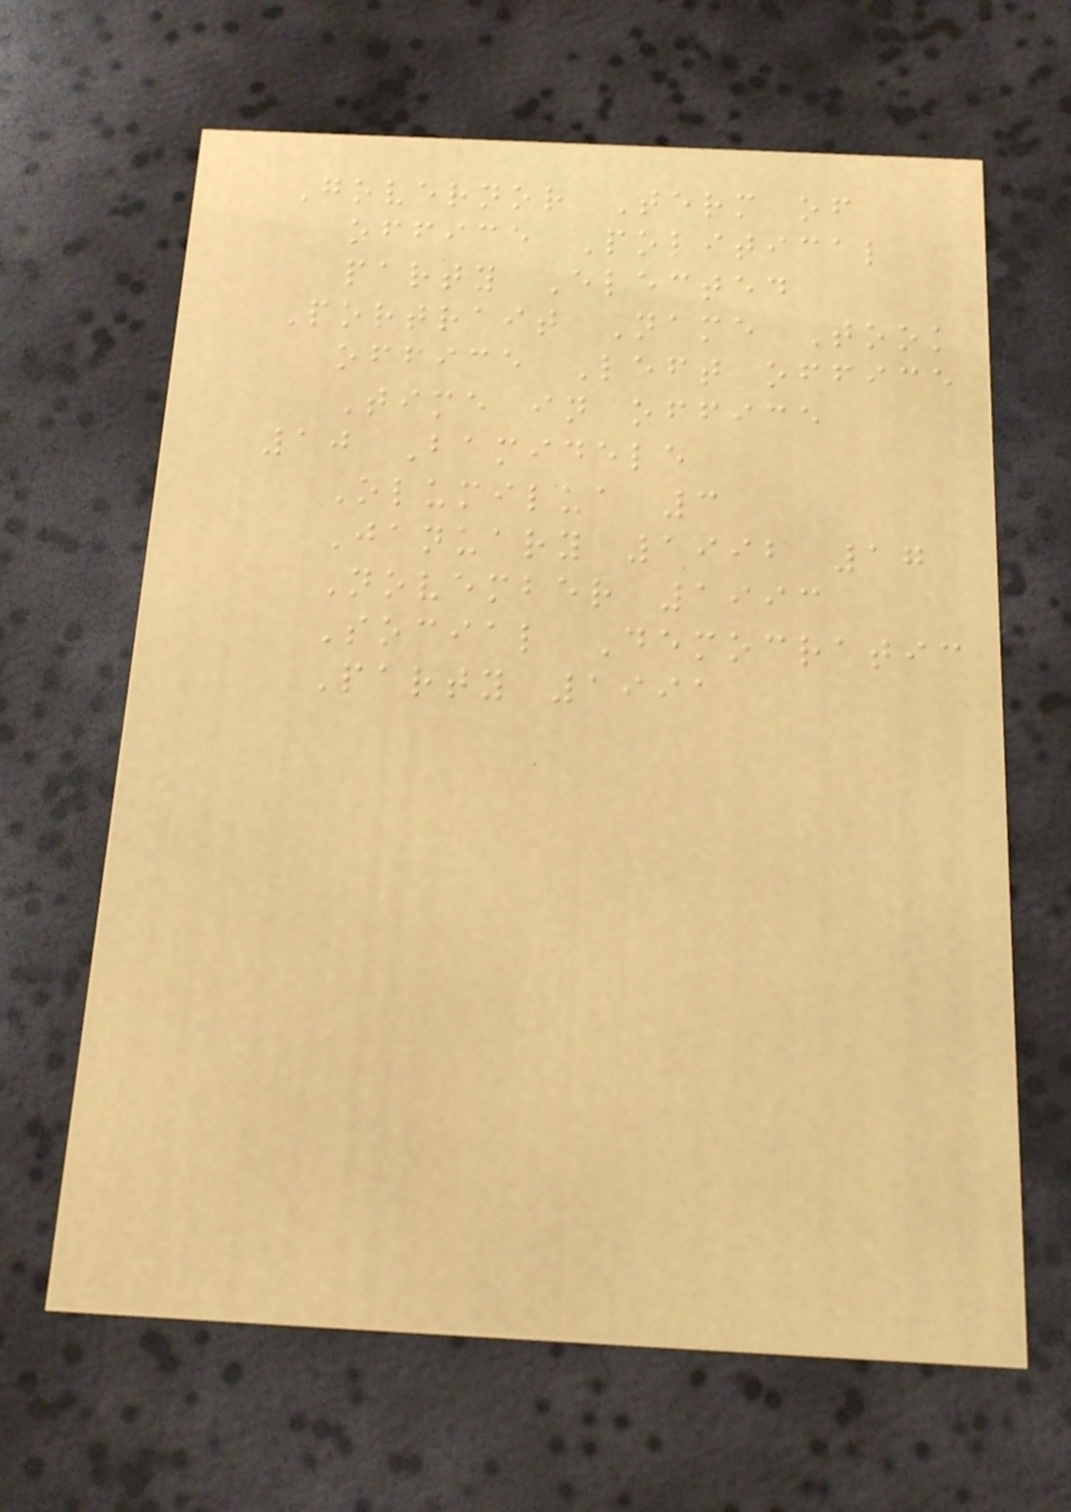Governor Term of
office Political
party Elected
Portrait Name Took
office Left office
Time in office
10 Bamidele
Olumilua 3
January 1992 17
November 1993
Social Democratic
Party 1991
